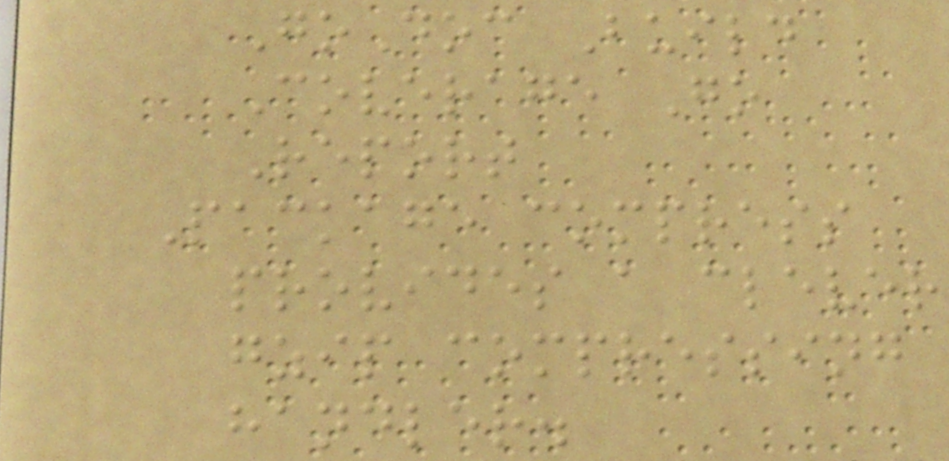GoDoc Build
Coverage Go
Report
Package compress
provides a clever
gzip compressing
handler.
